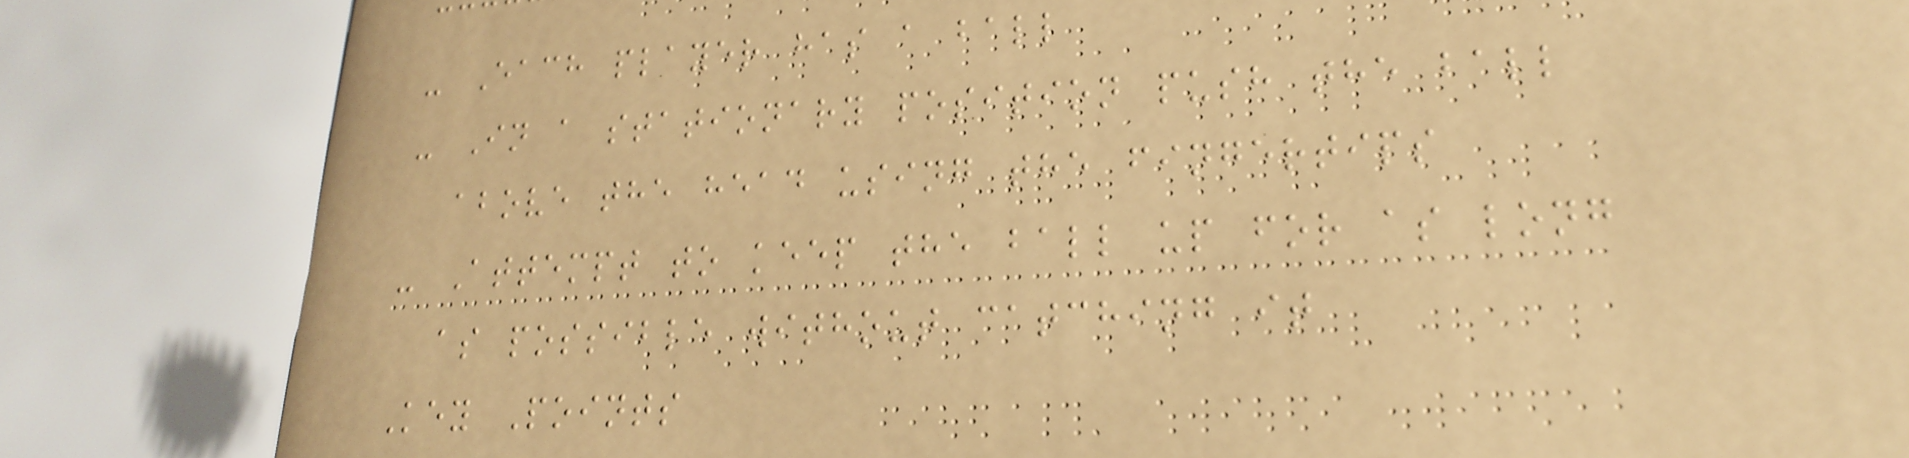- Each player has a ball
- In a stationary position push the ball
above the head using the fingertips
- Attempt to keep the ball up for as long
as possible without catching it
Key Points
